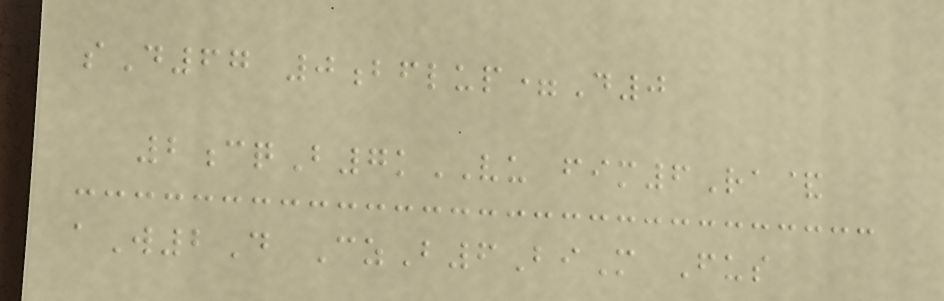sD67 0bflup=D0
2cqB7kVU fim6Ra&
aW2D CzB6BiM Fus
